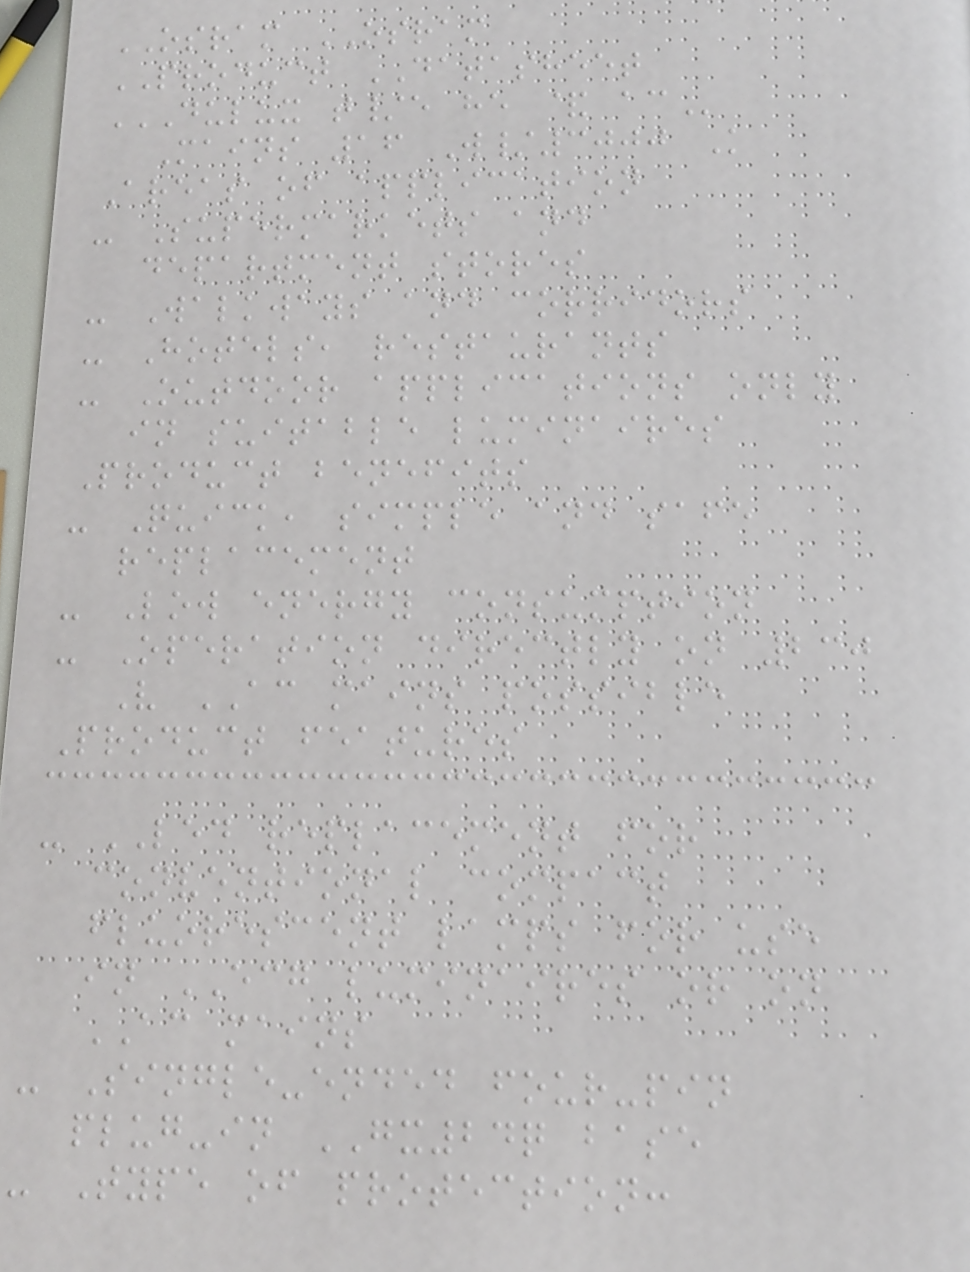OSRAM OSRAM
PRODUCT DATASHEET
DULUX T/E HE & AC
Mains 16 W/3000 K
Areas of application
- Supermarkets and
department stores
- Walkways and corridors
- Hotels, restaurants
- Outdoor applications only
in suitable luminaires
Product benefits
- Quick, simple and safe
replacement
- Low energy consumption
- Operation directly on 230
V AC mains possible
Product features
- LED replacement for
conventional compact
fluorescent lamps for use
in ECG luminaires or on
AC mains
- Single-ended four-pin
plug-in GX24q base
- Type of protection:
